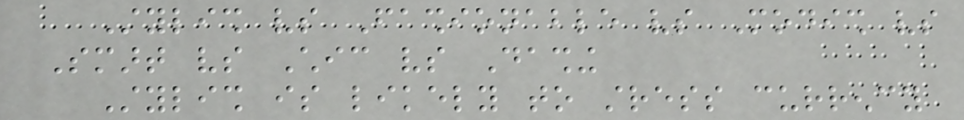Stylish vs Fashionable vs Modish vs
Smart vs Chic vs Dashing
Stylish is likely to stress currency
